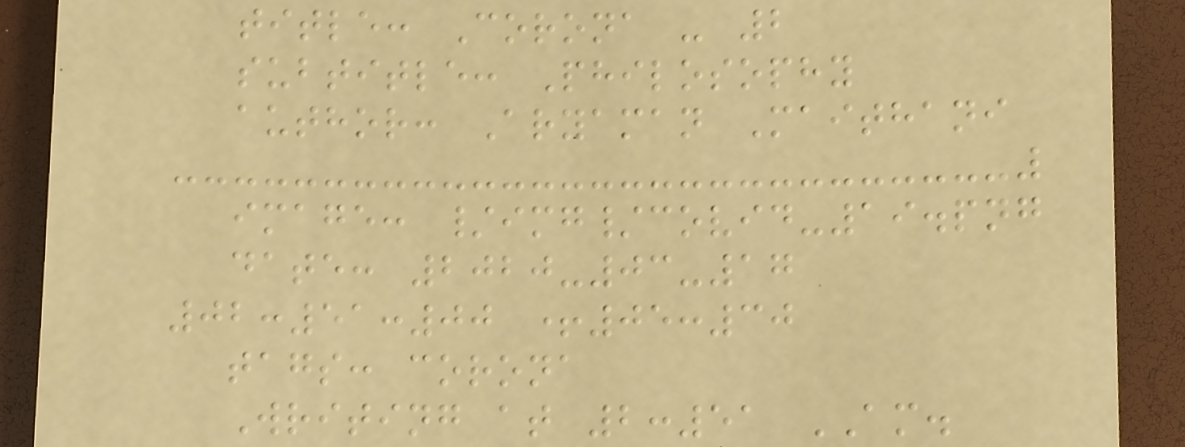title: Corona - 2
subtitle: Philosophy
author: Aryaman Maithani
image: /img/covid-19.png
date: 2020-03-17
02:51:00 +05:30
tags: corona
Writing at 2:51 AM.
